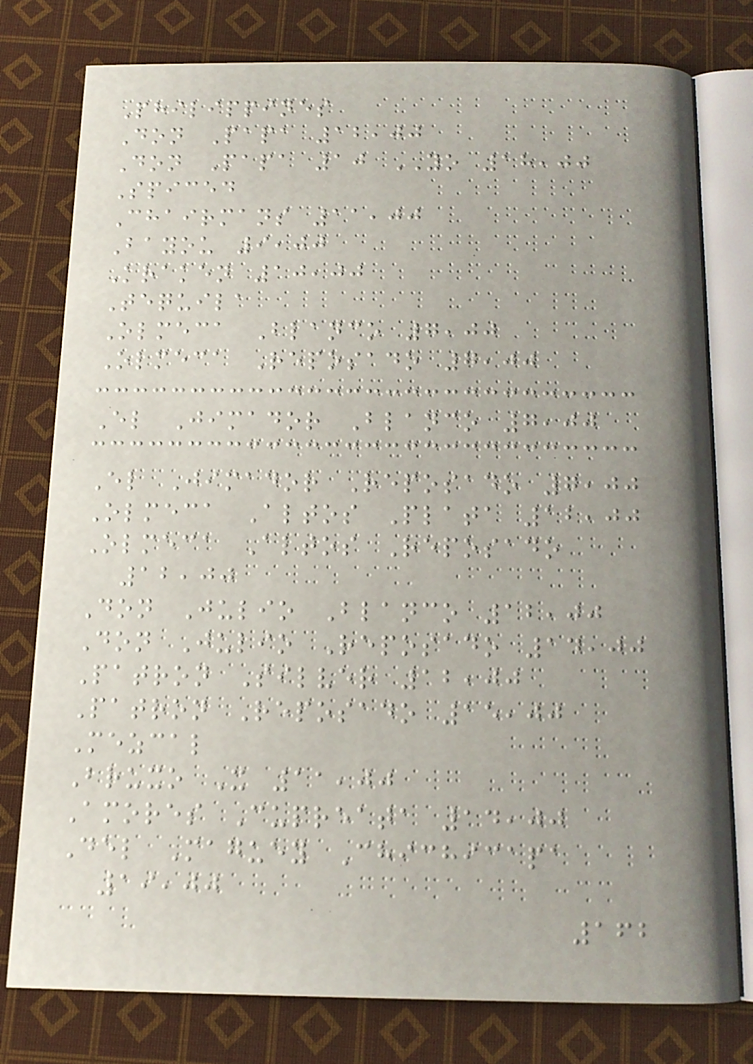Philippines
Don Papa 12,00
Don Papa 10 YO 18,00
Spiced
Chairmans 11,00
Bayou 9,00
Kraken 10,00
Tequila
Olmeca Blanco 7,00
Olmeca Reposado 7,00
El Jimador Blanco 7,00
El Jimador Reposado 7,00
Olmeca Altos Plata 12,00
Olmeca Altos Reposado
12,00
Don Julio Blanco 12,00
Don Julio Reposado 14,00
Patron Silver 12,00
Patron Reposado 15,00
Mezcal
Bruxo X 11,00
Amores Cupreata 14,00
Del Maguey Chichicapa
19,00
162
